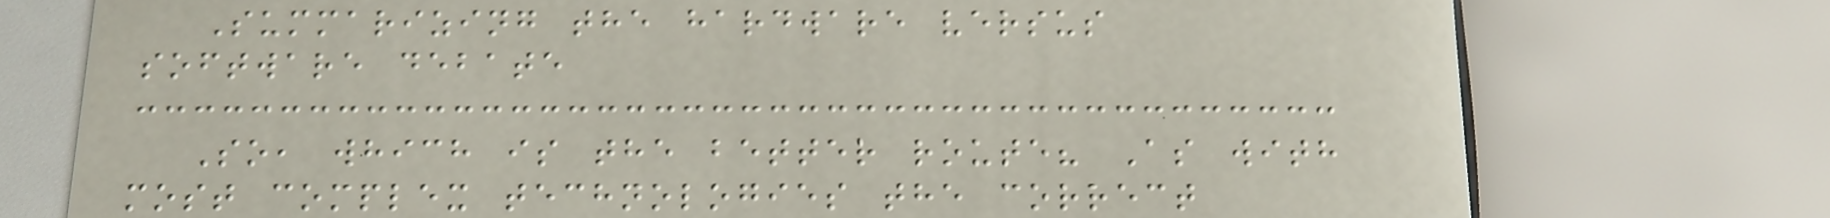Summarizing the hardware versus
software debate
So, which is the better route? As with
most complex technologies the correct
